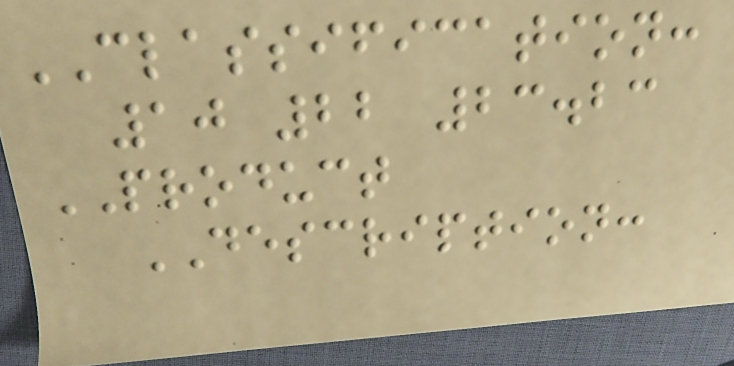CLASSIFICATION:
10 22 23.23
PRODUCT
DESCRIPTION:
